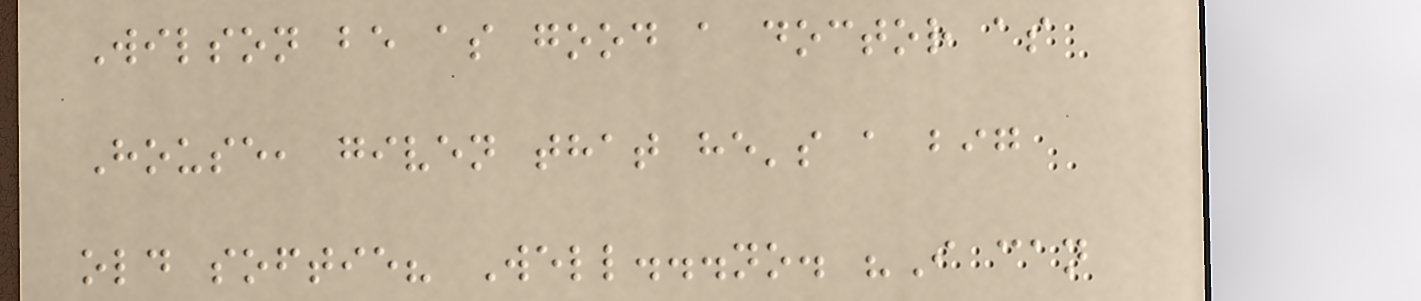Wilson be as good a doctor as
House, given that he's a big
old softie? Well...no. "I can
